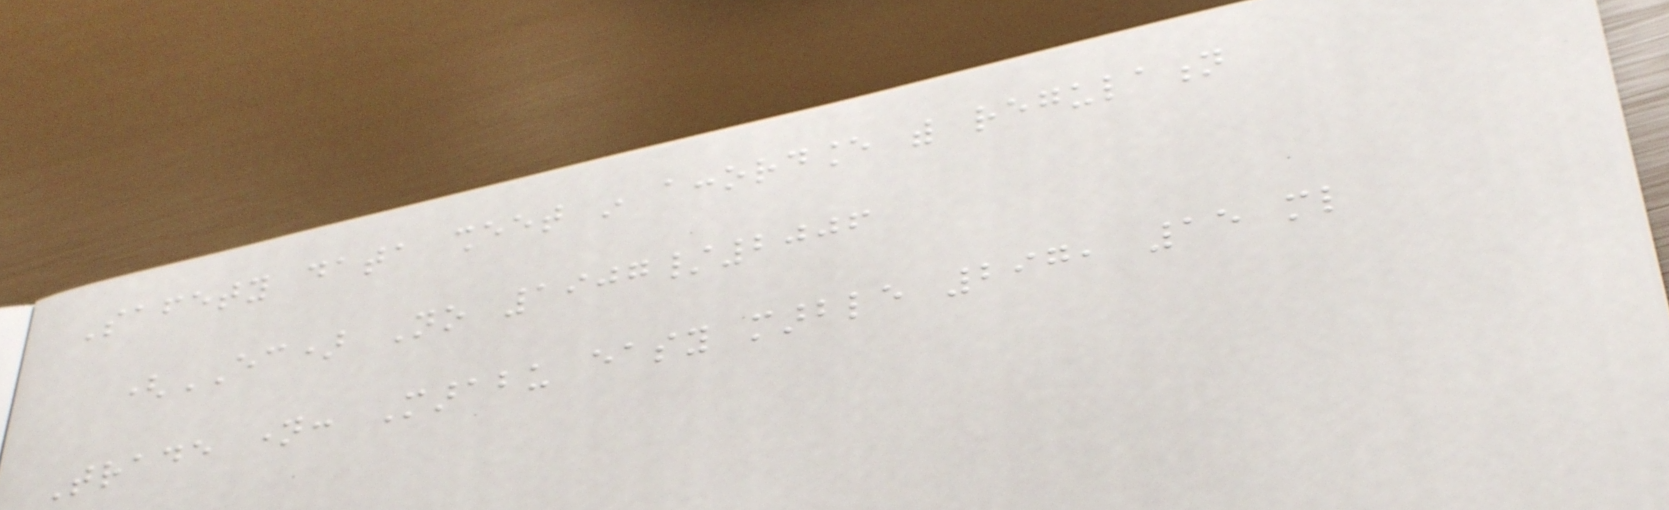Safety data sheet in accordance with regulation
(EC) No 1907/2006
Trade name: Marabu easy marble 297, 15 ml
